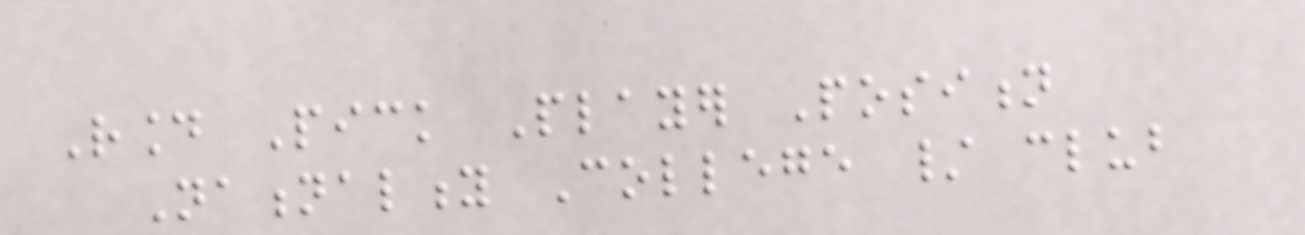Round Pick Player Position
Nationality College / club
